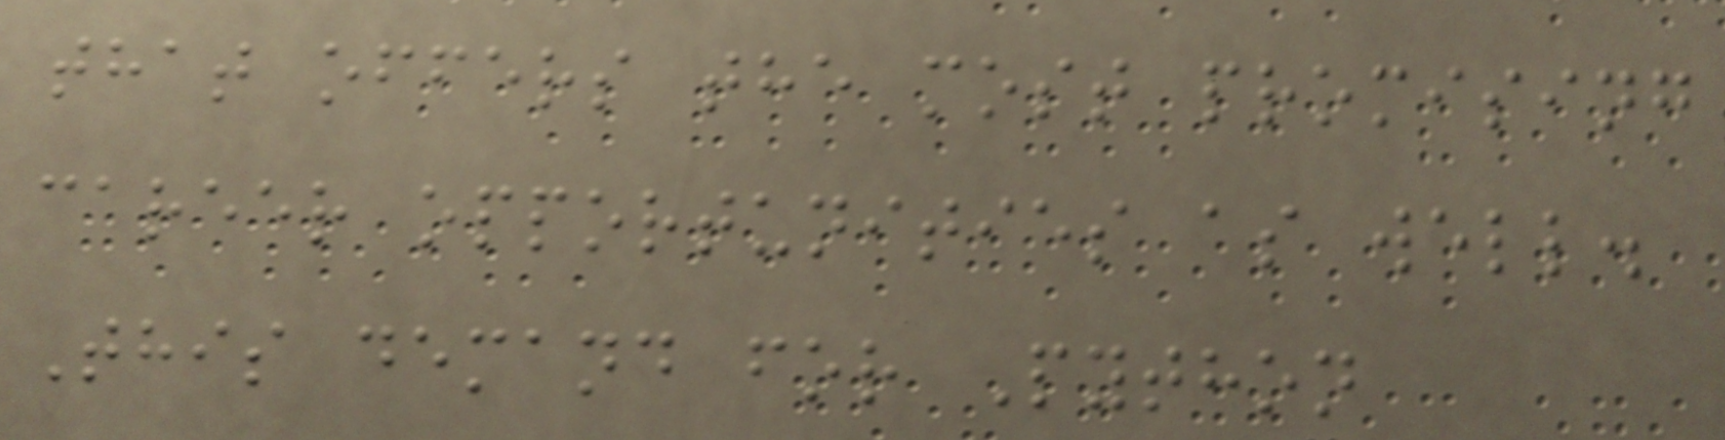that offers the most promising
career opportunities as well.
This demand for Python
